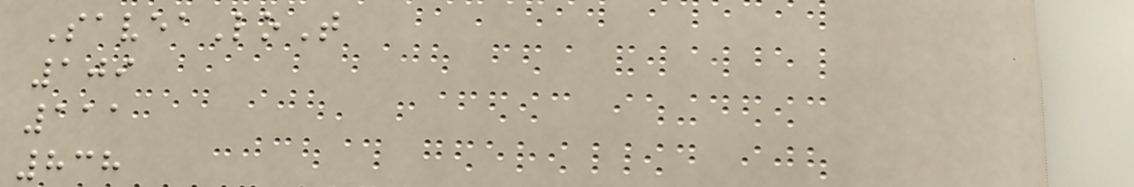SaveaLoT
109
111
838
